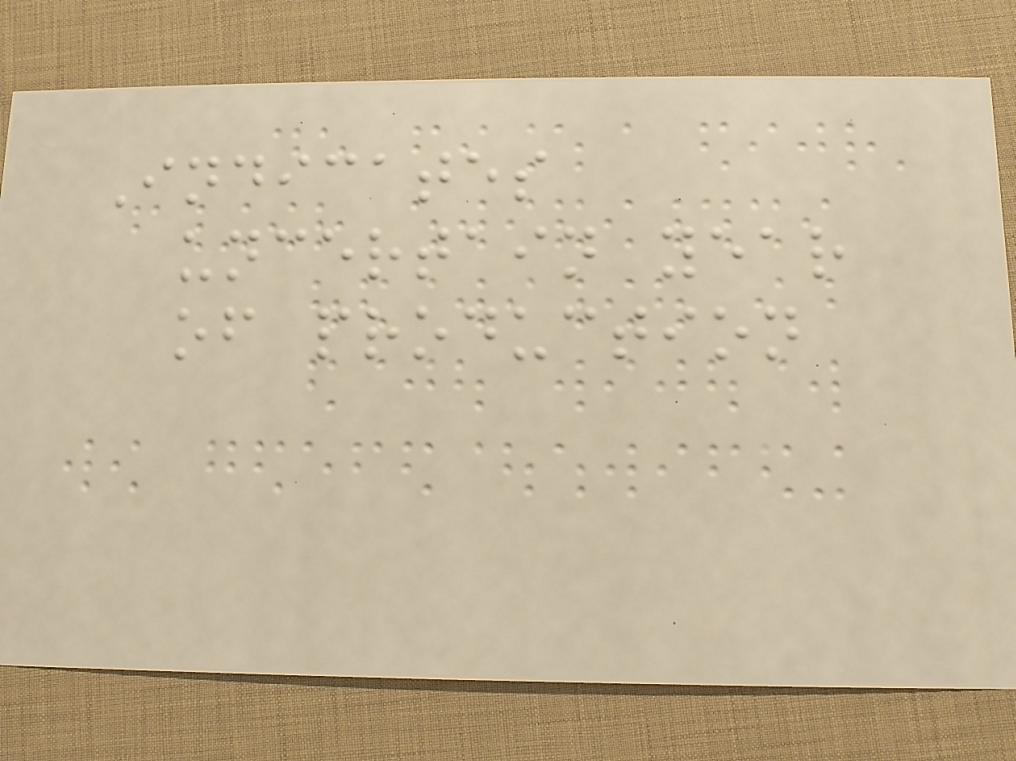Indicates
uncertain year
of production
